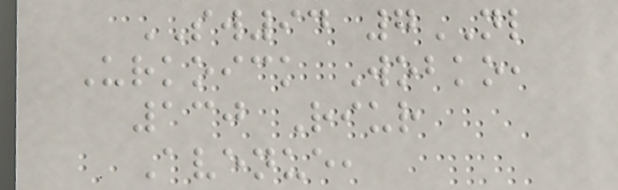SW94 7NL
Urkoick Wobko,
130 Riur
Avenue,
